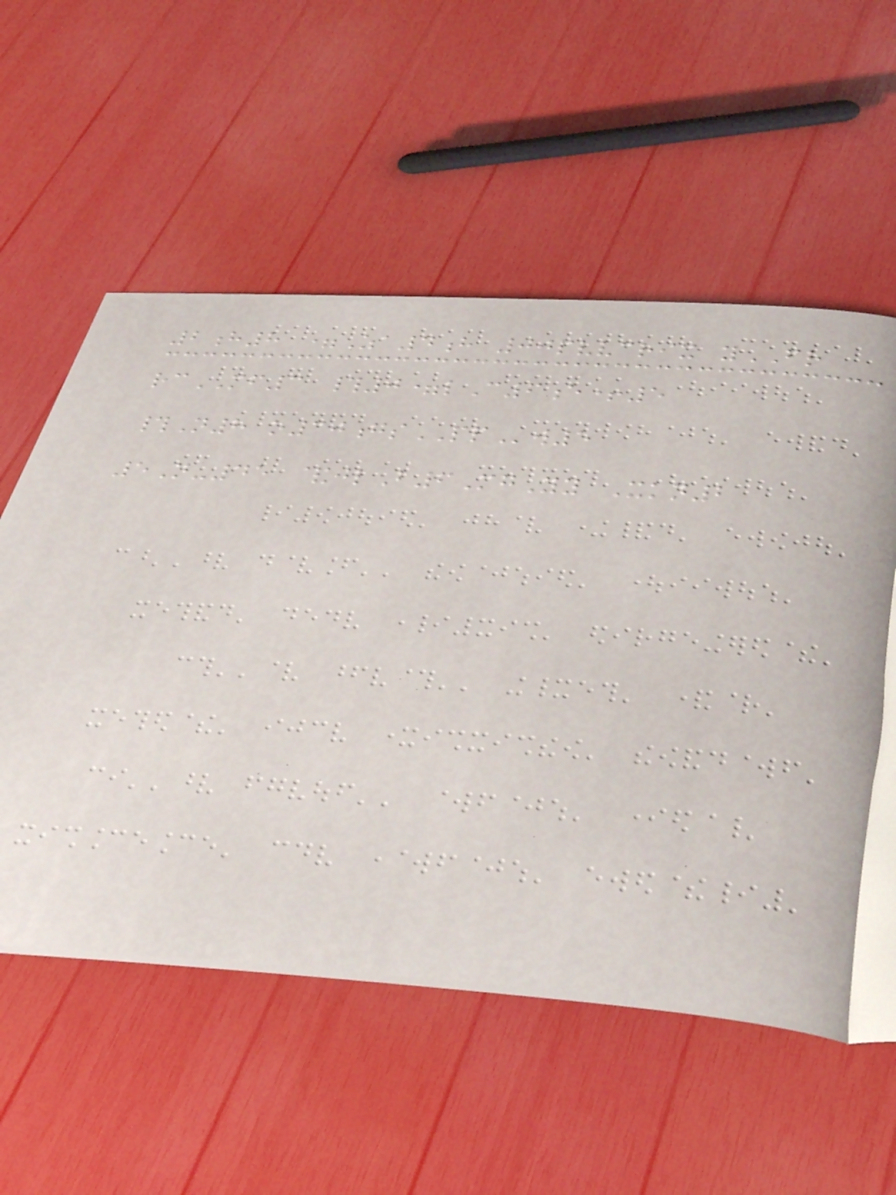2h8 =Za4h 00pvvcrix yFR
rcMF3 #0=lC6e+5
#N8 o30gsPPw5
5N-45 &jlB6MgYy Xkn2
